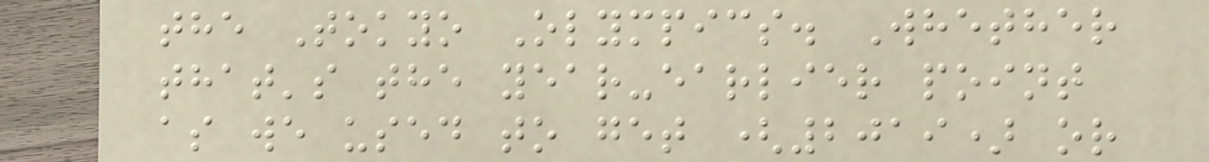the Tokyo Olympics. Whether
that's the year-earlier point
as we used to get (2019) or
